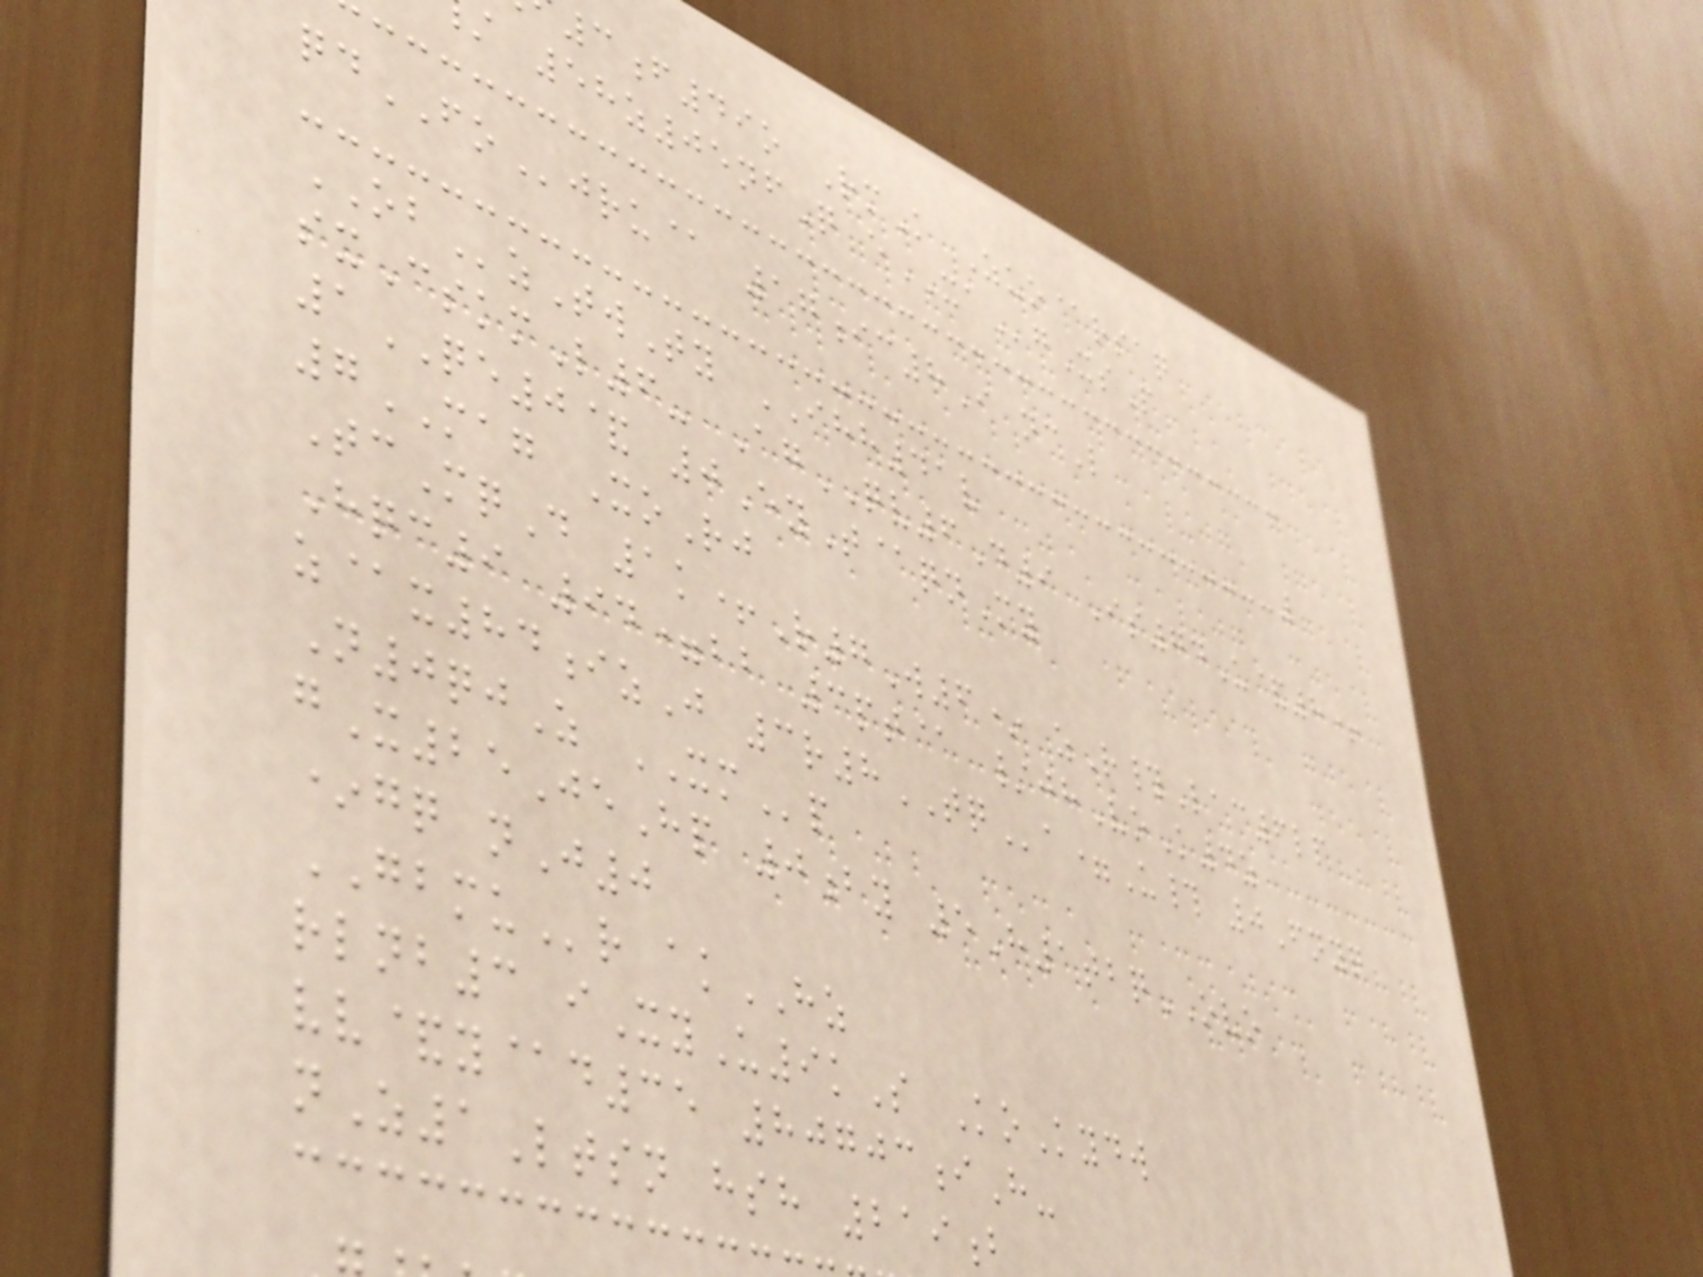3f49o RmK Zuo@rsaq
58z05nfQ eXAgXsP
qdFOjru@ 17ic8I ncL
OBzTwTy IHH41v
sxCskmL6- AgQV6D9 Is74U&8+
1QE0& 0EyT@qnMy
7MAG XoRj
TcMqD 1k+R7W6* zR#Lac6lp
Hqc9 94=bb 3pt@ /jhVoK4z
z@x84izJ 3r8TQa=U# 0Fnyq
N0qjZ XMp
gX25JeHp 0by 5H1tbqOVO
*gq nJ0
GBMUr akHZ
rlnb3 iXyU9kS KoKydw
vv&y@d35 80703iH-
nZ1Ltsn hsh 219b
